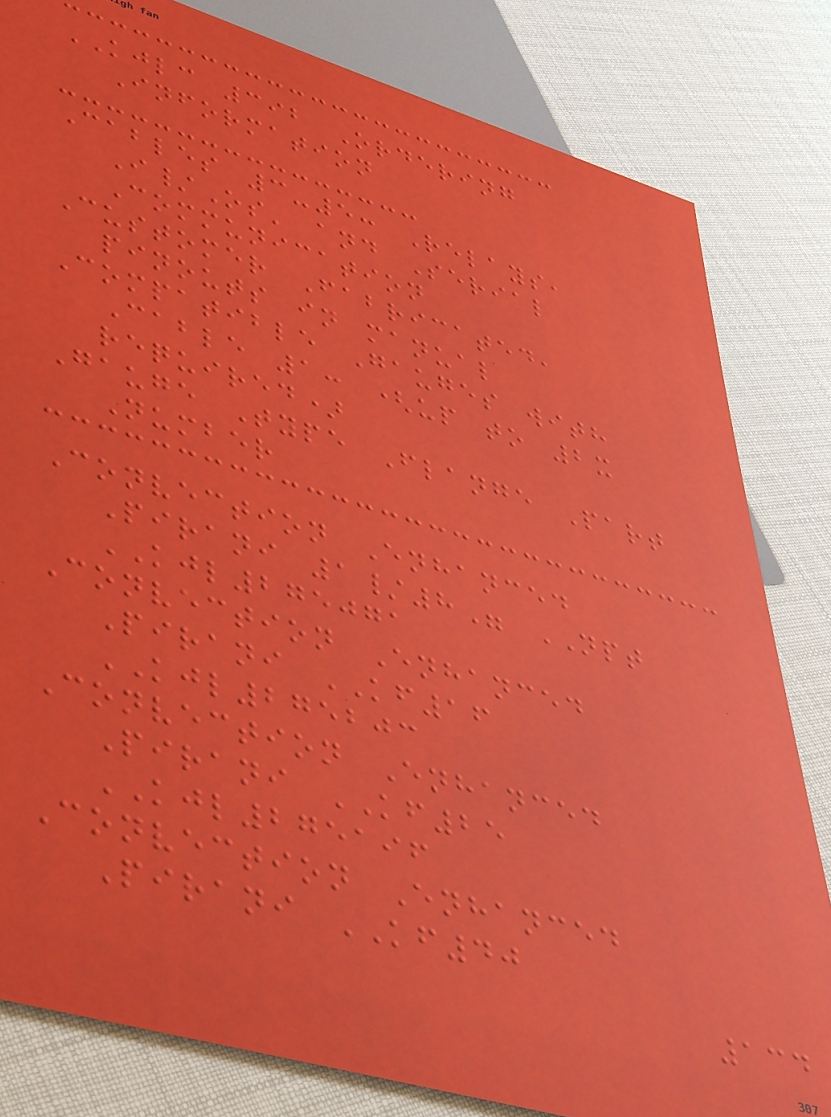KJLC 392 Ordering
Information
Cables 3-5: Relays,
I/Os' and Serial
Communication
Customer Fabricated,
pinouts in manual
Compatible Gauges with
Cable 1: (up to 2x
required)
Gauge Type Flange Part
Number
Convection Enhanced
Pirani 1/8" NPT
KJL275071
Convection Enhanced
Pirani KF16
KJL275203
Convection Enhanced
Pirani KF25
KJL275196
Convection Enhanced
Pirani KF40
134
